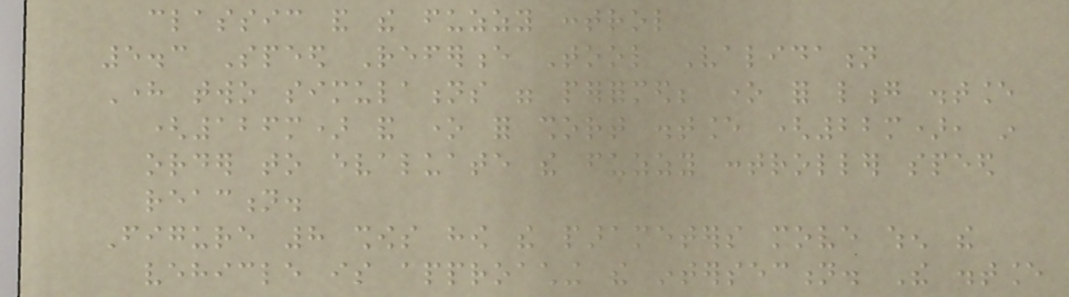classic and the fuzzy control
5.3 Speed Reference Tool Validation
Here two simulations were performed; one for long distance
(126m) and one for short distance (22m), in
order to evaluate the fuzzy controller speed
reaction.
Figure 8 shows how the parameters move when the
vehicle is approaching the intersection. The distance
